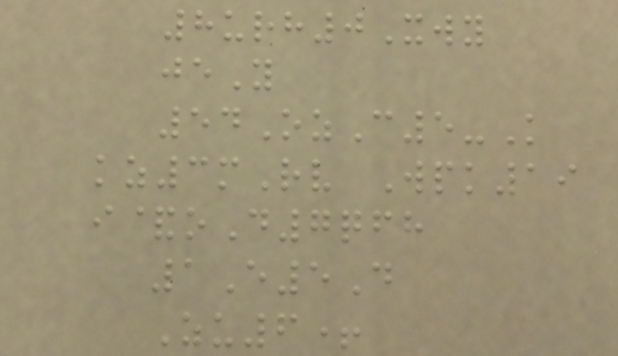8urh0Xwy
jeY
54OzC5-K
kz3mRv Wpk19
i&oD7qfh
1E5D
Zu6+
